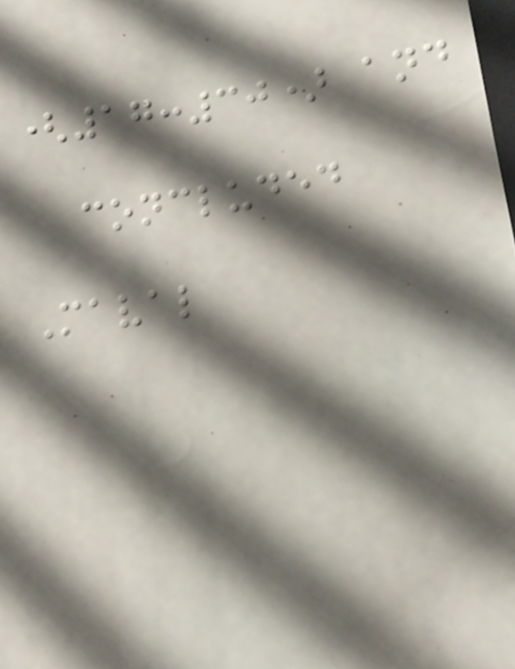(17:30) and
concluded
Maval
